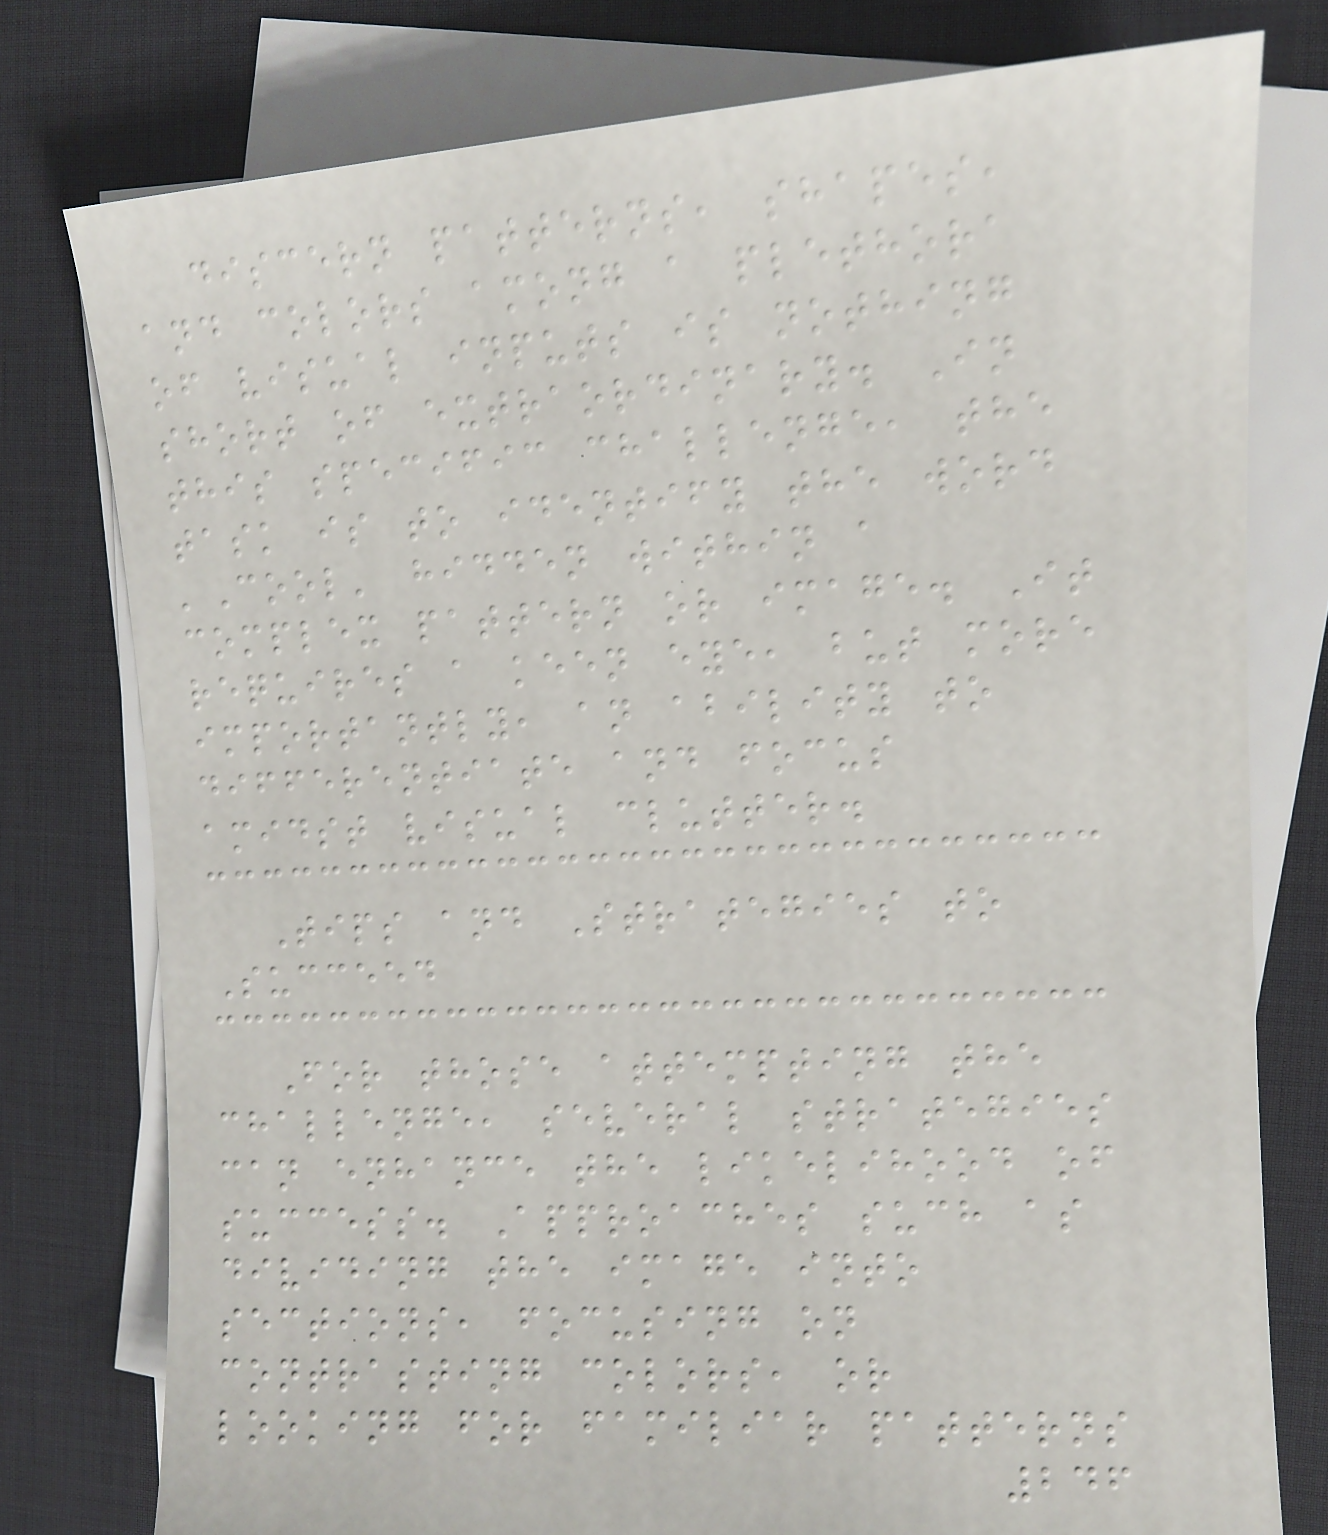discern patterns, shapes,
and colors among a plethora
of visual inputs is nothing
short of extraordinary. In
this specific challenge, the
task is to identify the word
'Cool' hidden within a
complex pattern or image. It
requires a keen eye, but more
importantly, an ability to
differentiate and focus
amidst visual clutter.
Tips and Strategies to
Succeed
For those attempting the
challenge, several strategies
can enhance the likelihood of
success. Approaches such as
dividing the image into
sections, focusing on
contrasting colors, or
looking for familiar patterns
246
